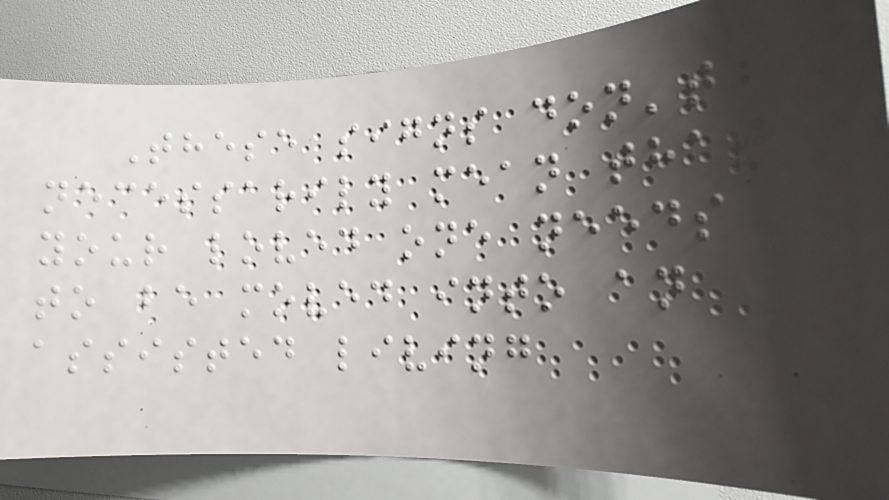These signs don't
necessarily mean that
your loved one needs
to be moved into an
assisted living
